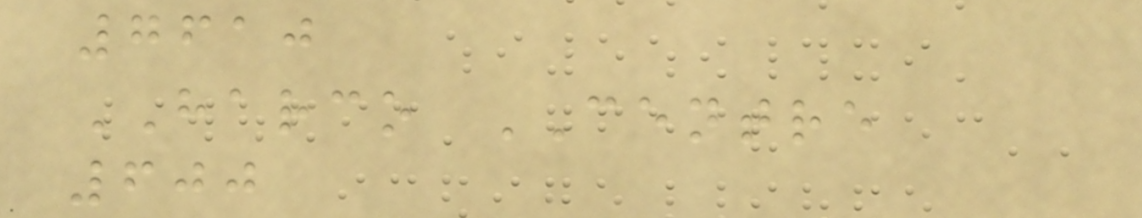7610
HARCO CENTRE
600
